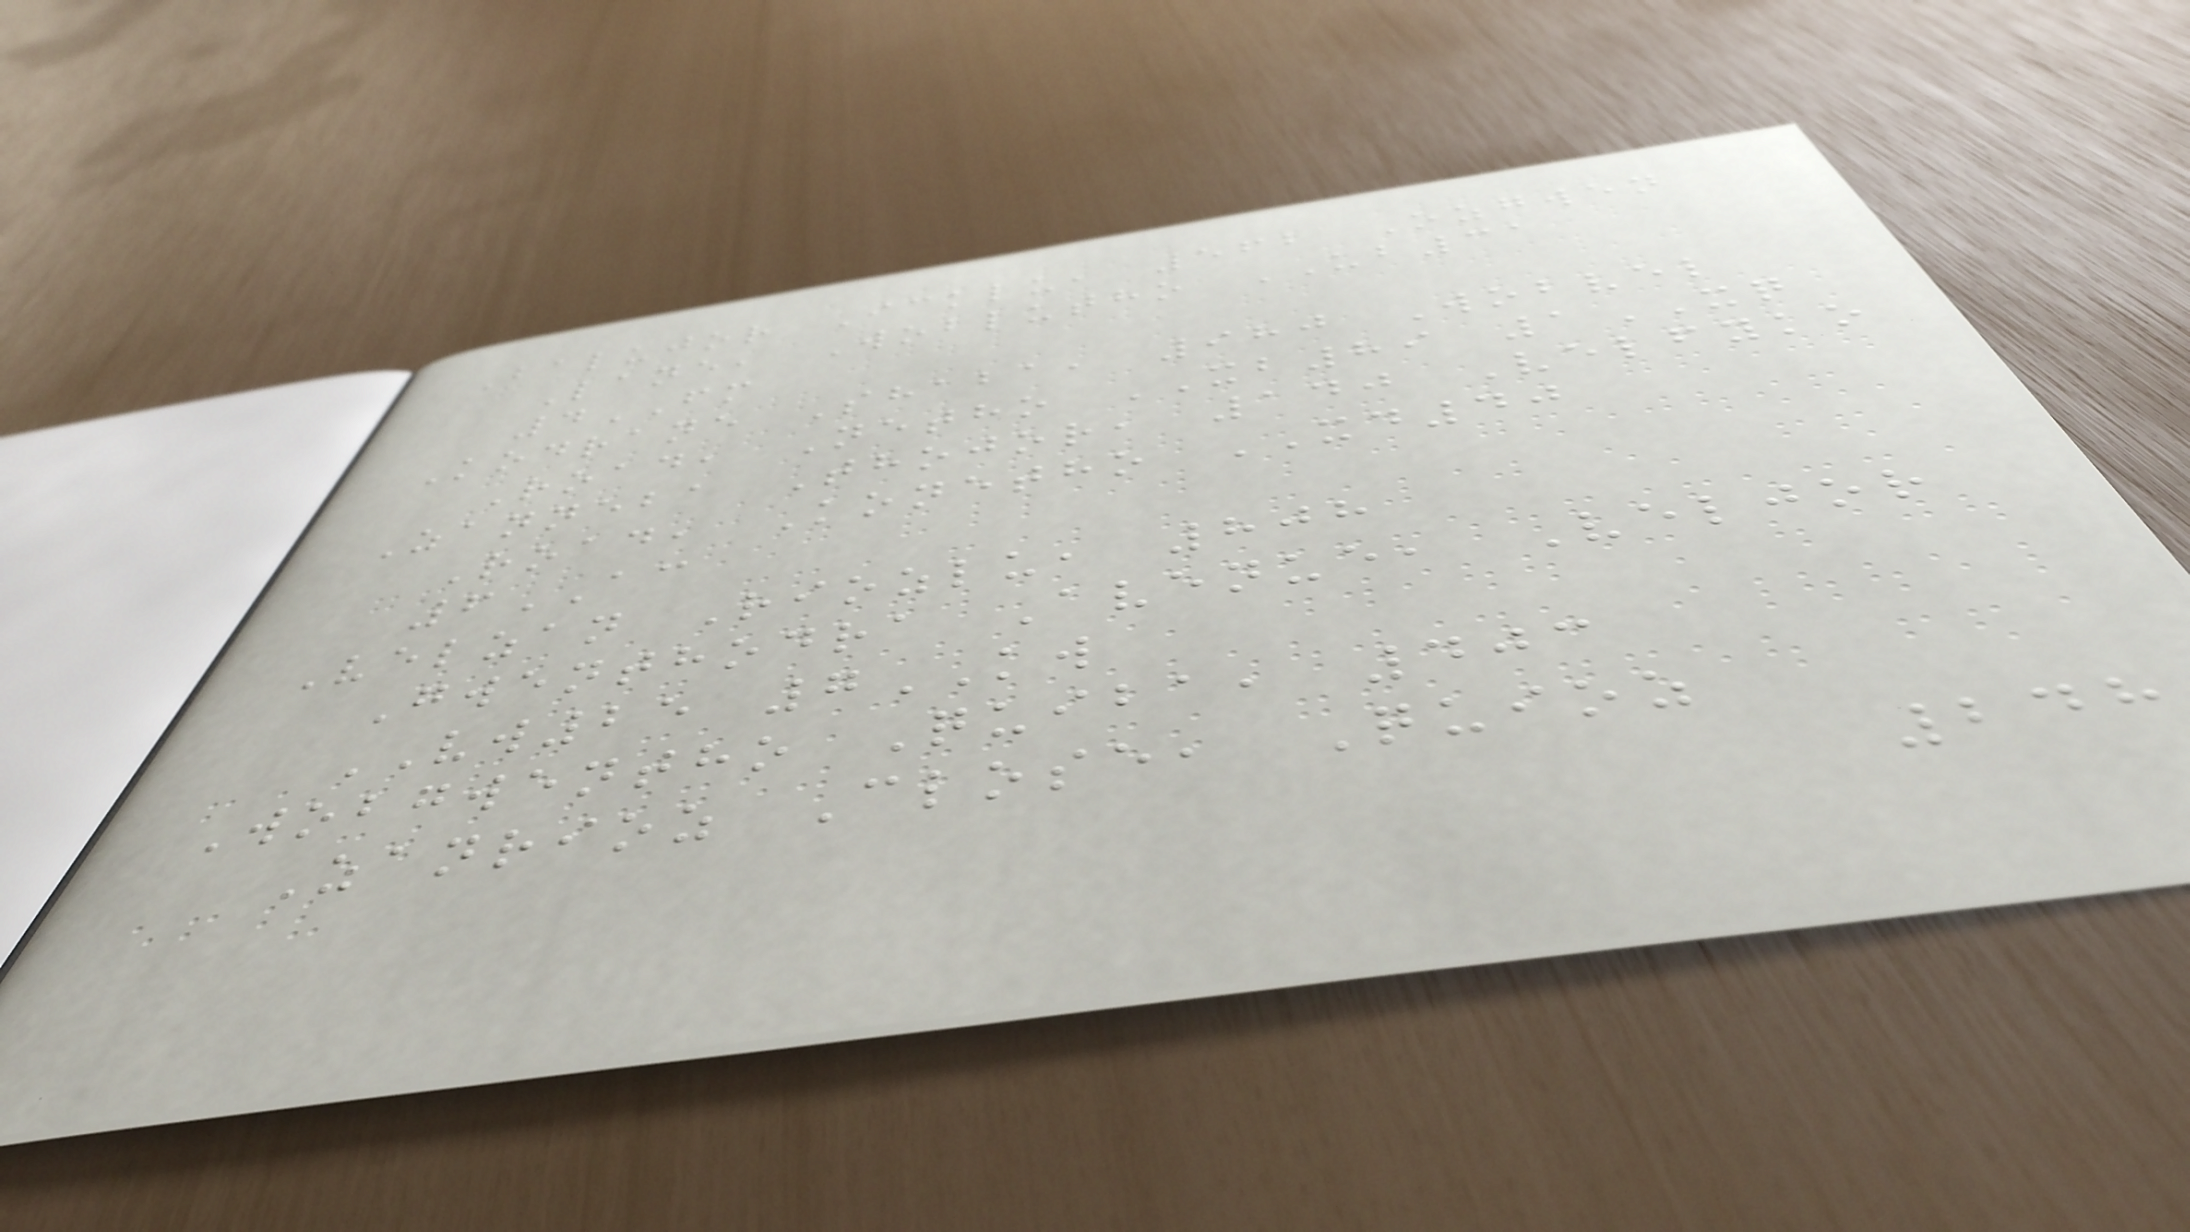Balujor Icklu, 562 Ozgwen
Lane, Woblutho UB31
4FM
Kodrane Shaba, 980 Wobvel
Road, Netho XB89 1XQ
Zanneba Thojor, 140 Velfyko
Road, Konetho XD40
6AC
Velzan Riozlu, 808
Gwenthodra Avenue, Veljor
VW25 7KW
Wobgwentho Quiba, 403
Zanrioz Close, Quioz
248
